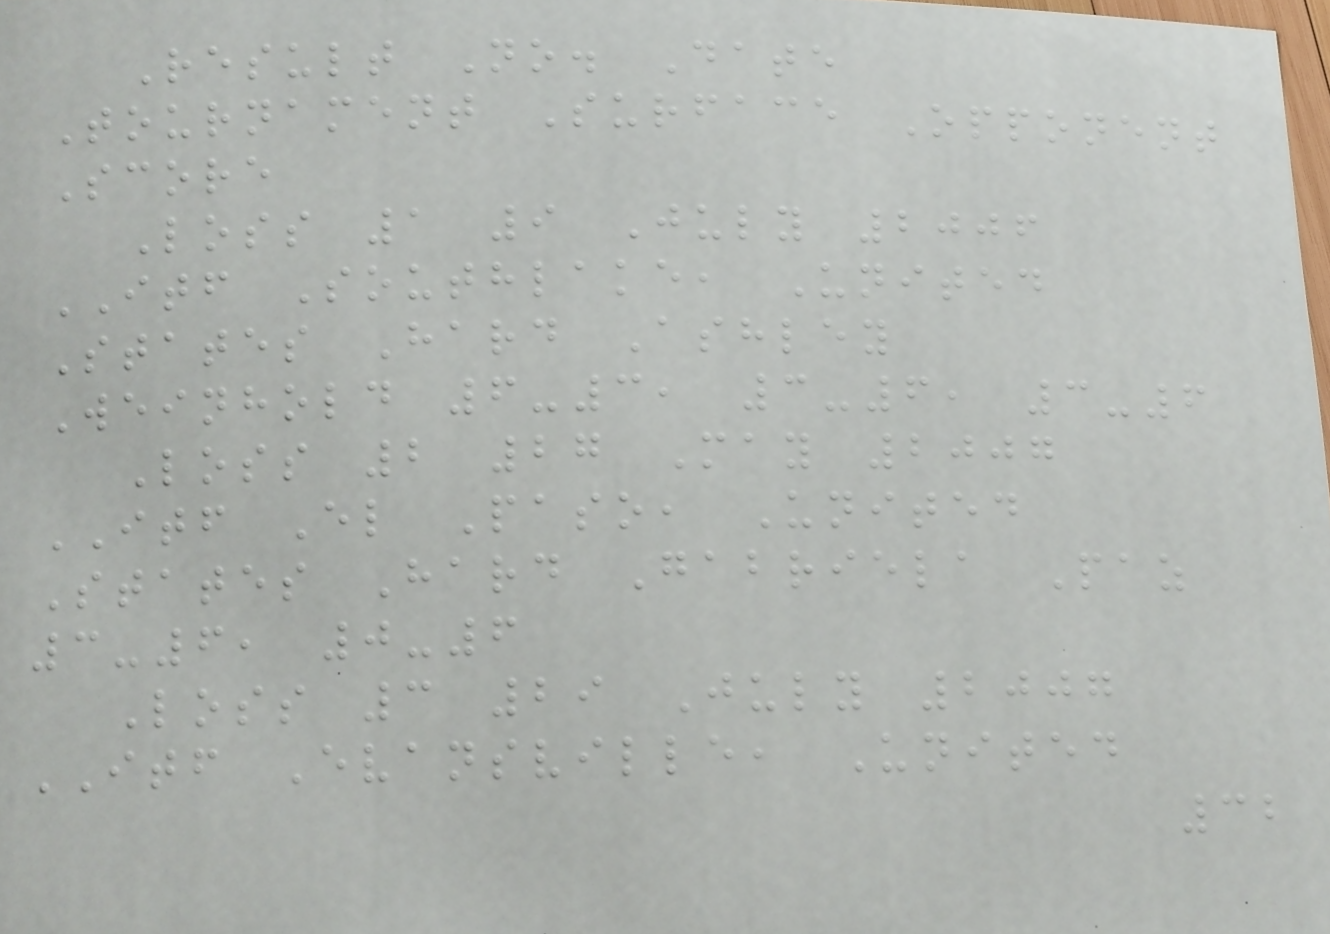Result No. Date
Tournament Surface Opponent
Score
Loss 1 9 July 2006
ITF Southlake, United
States Hard Ashley
Weinhold 6-3, 3-6, 3-6
Loss 2 27 May 2007
ITF El Paso, United
States Hard Gabriela Paz
3-6, 0-6
Loss 3 29 July 2007
ITF Evansville, United
32
